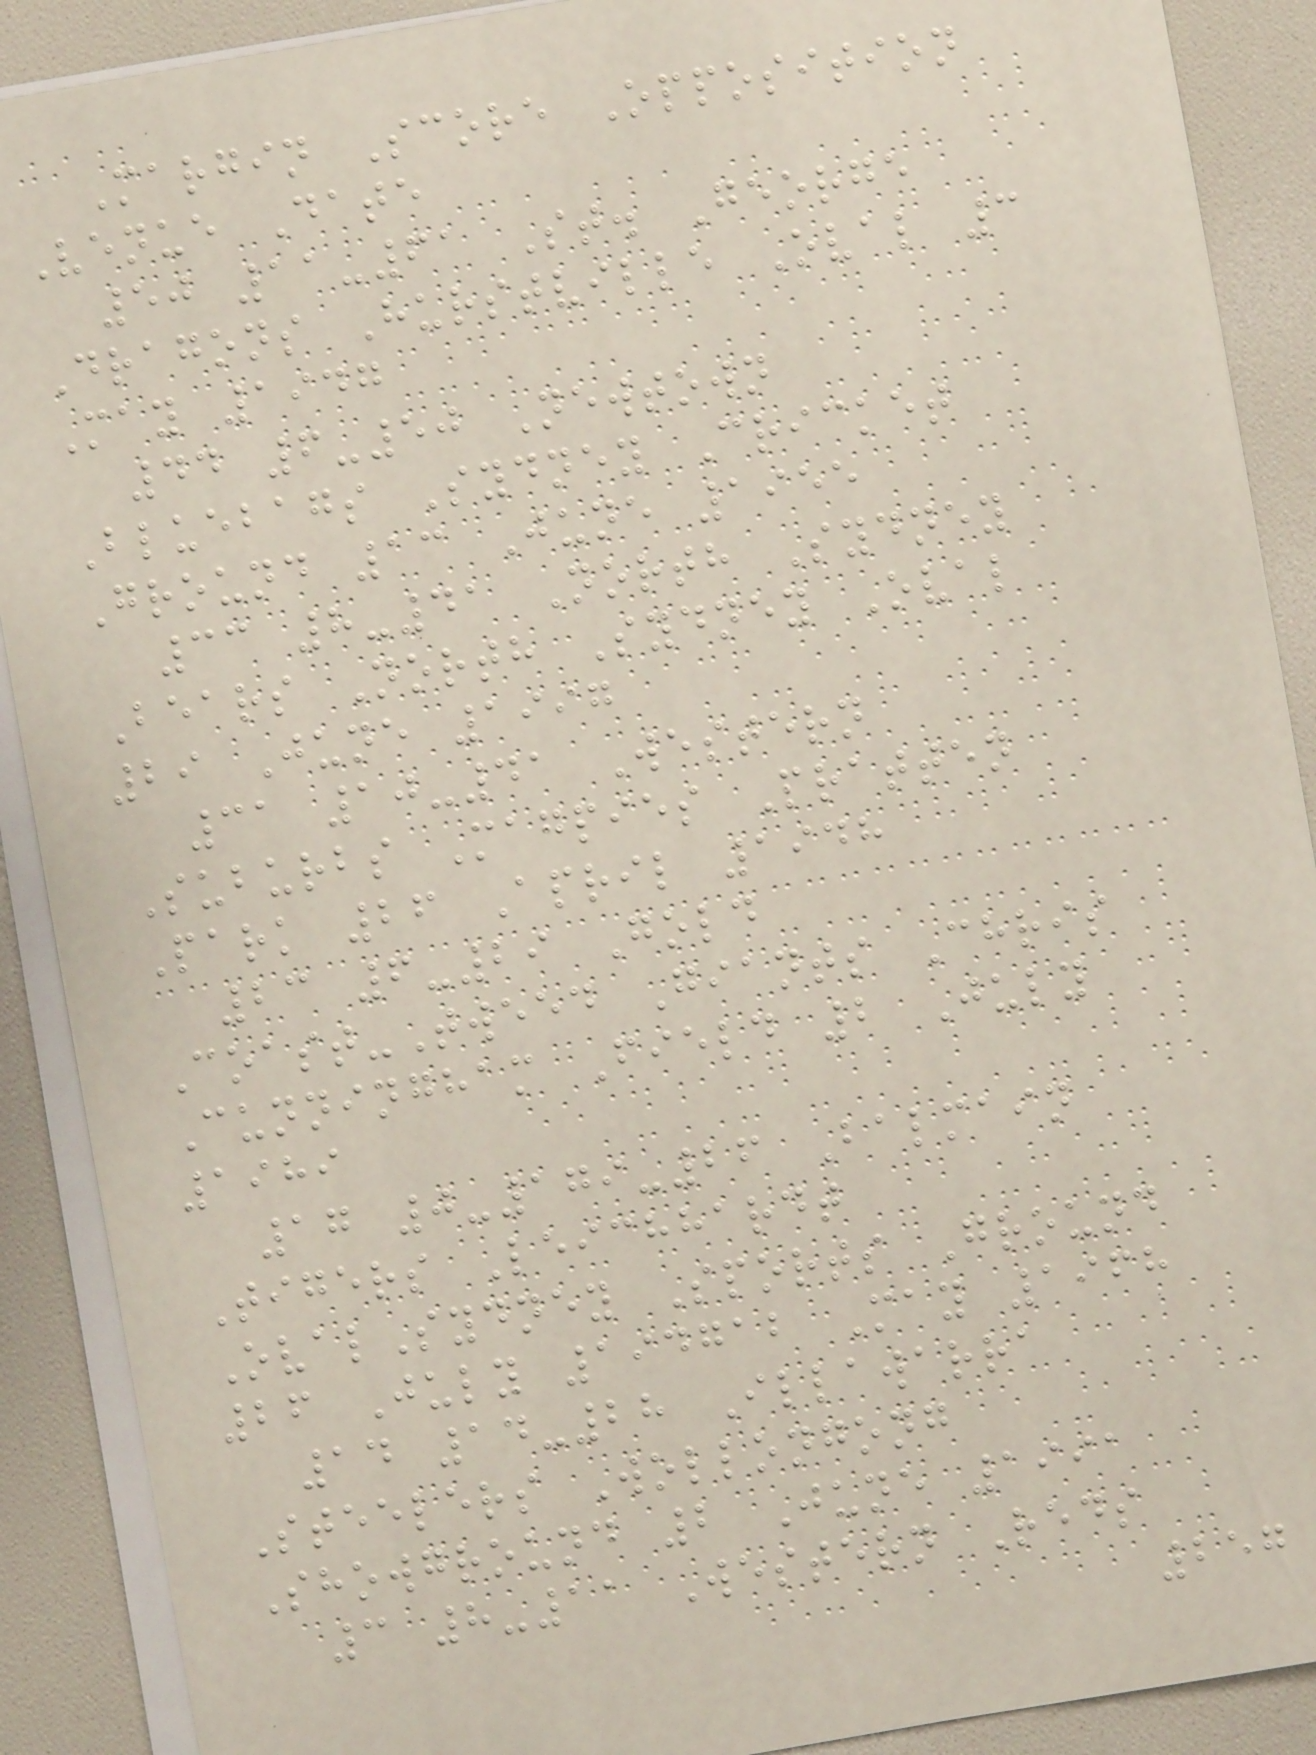Margin Score Opposition
Venue Date
50 11-61 St. George
Dragons Hurstville Oval 3
May 1947
44 6-50 Newtown
Bluebags Sydney Cricket
Ground 13 June 1955
33 8-41 North Sydney
Bears North Sydney Oval
29 June 1997
31 10-41 Western
Suburbs Magpies Pratten
Park 26 April 1948
23 6-29 Gold
Coast-Tweed Giants Chris
Cunningham Field 2 July
1989
17 0-179-26 Balmain
Tigers Leichhardt
OvalSydney Sports Ground
26 July 194712 May 1968
14 14-28 Illawarra
Steelers Wollongong
Showground 2 June 1991
3 8-11 Western Reds
257
